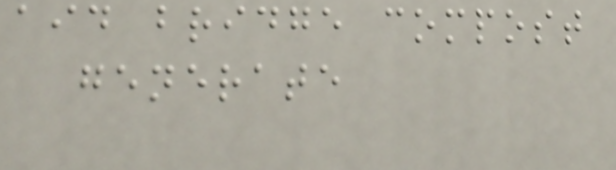aid bridge compost
generate
